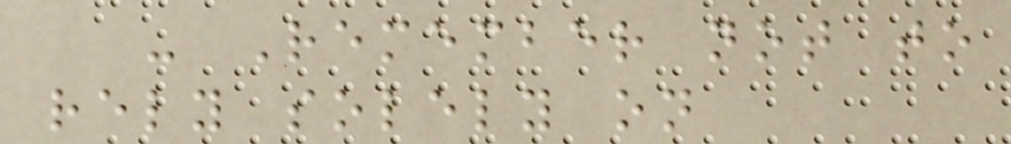- Remember not to
rely solely on
